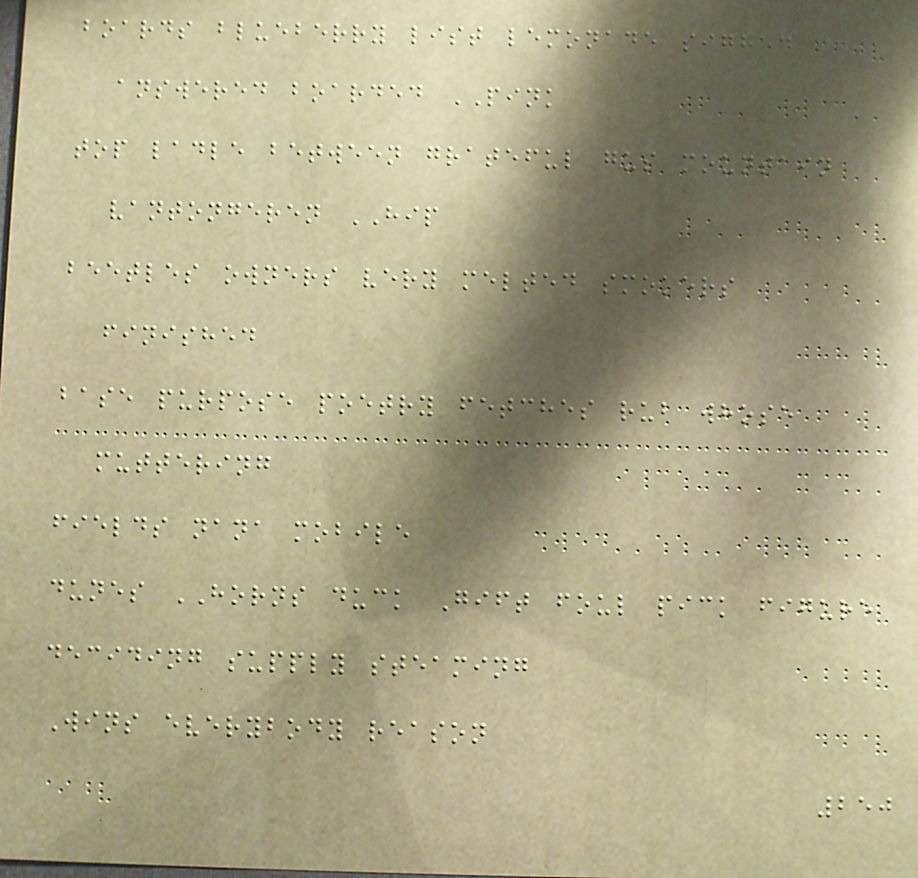boards blueberry list lemonade sighed
answered boarded PINK
top ladle between grateful gus mountain
vantongeren HIP
beetles owners very melted smokers
finished
base purpose poetry fetches rub whose
muttering
fields nana mobile
dunes HORNS duck Gift foul pick figure
deciding supply steaming
Wins everybody reason
250
